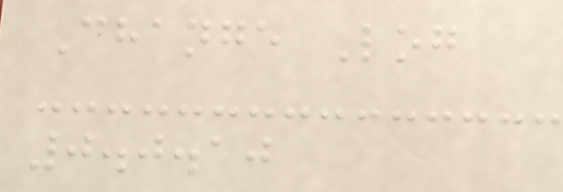Change Log
0.0.10
